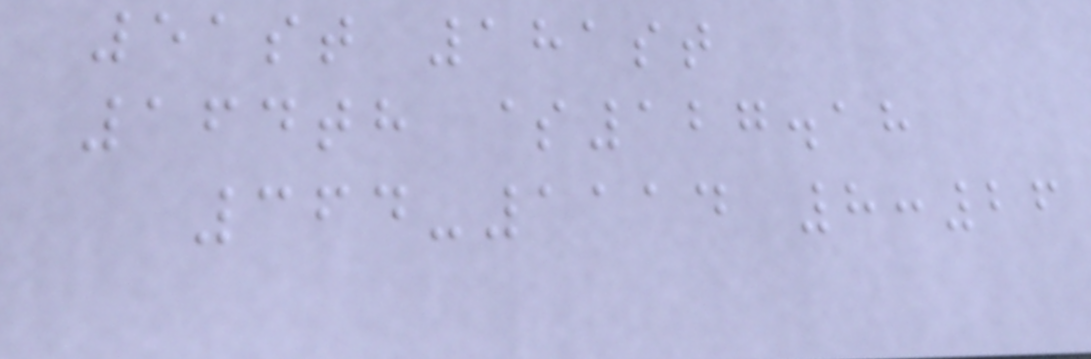51st 181st
164th $127.18
364-1114 8:26
